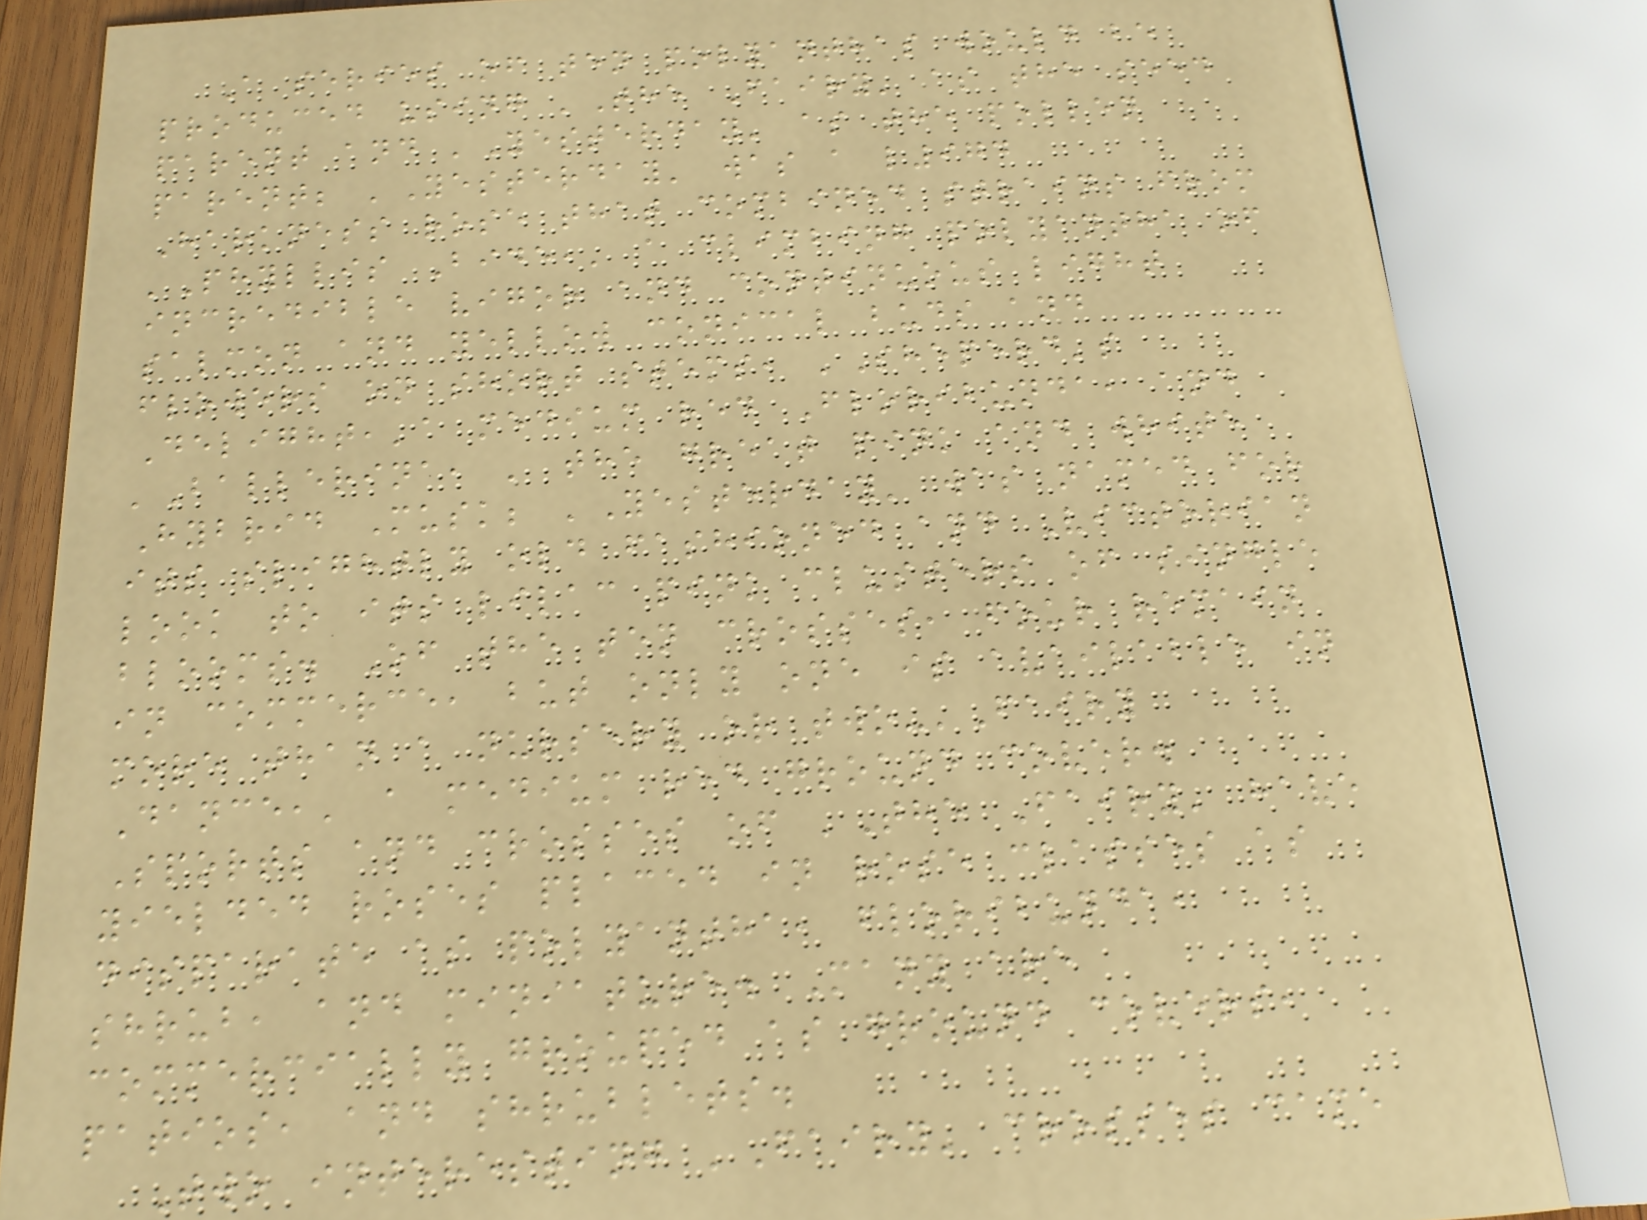A series of ten polyanthas would be
produced using 'The Fairy' as the seed
parent and 'Yesterday' as the pollen
parent; 'Yesterday' was a l974
Harkness rose that combined strains from
'Phyllis Bide,' a climbing polyantha of
incredible vigor and continuous light
salmon and yellow conical buds and
flowers on short stems, 'Sheperd's
Delight,'a medium red Floribunda, and
'Ballerina, ' the great pink and white
Hybrid Musk; 'Yesterday' was named for
its slightly old fashioned and Victorian
look to its lilac pink clusters of single
blooms. Of the ten crosses, four remain
in commerce, but only one is available in
more than a nursery or two-'Fairy
Dance,' a medium red ground cover.
Sports and crosses of 'The Fairy' have
yielded roses placed in rose classes as
disparate as polyantha, floribunda,
shrub, and miniature. Many are
commercially grouped as ground covers,
patios, and shrublets.
Two interesting 'Fairy' crosses came
